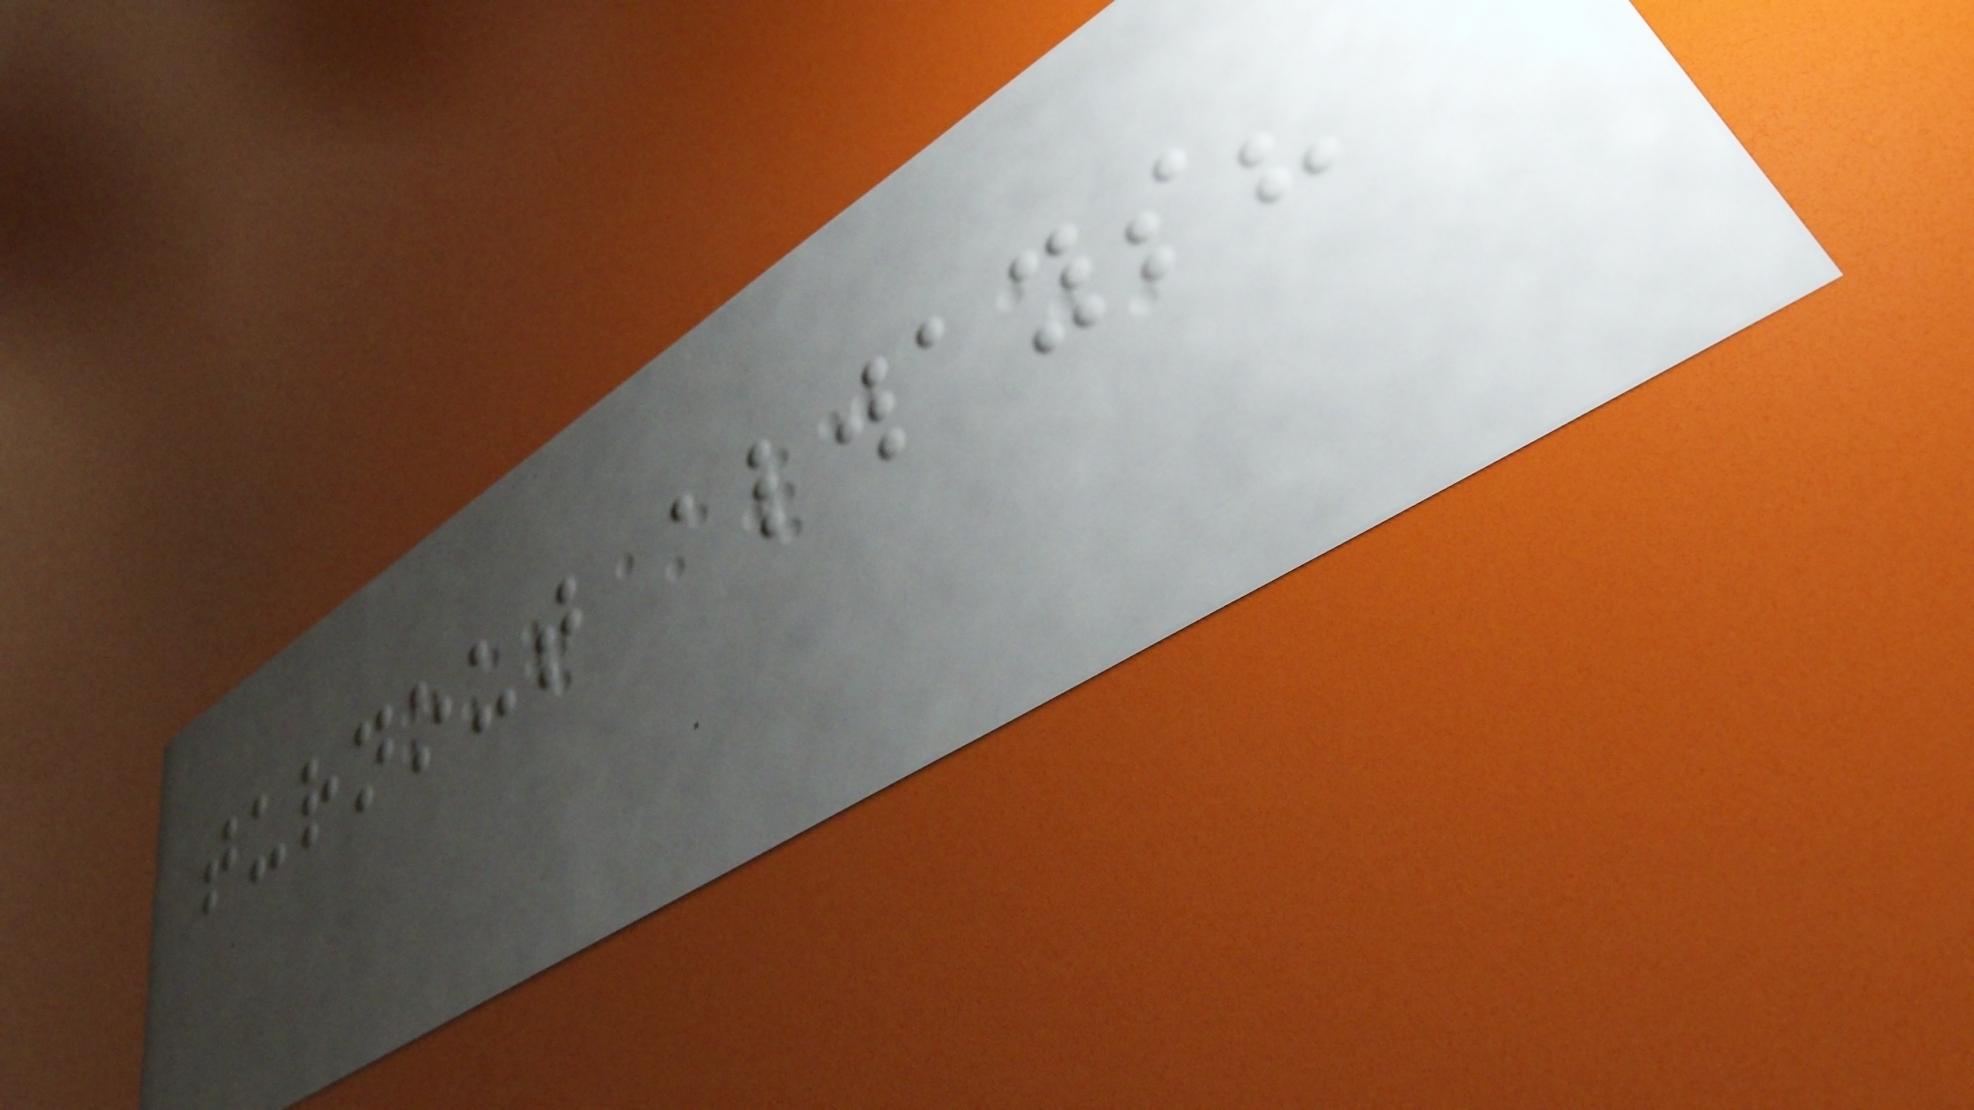turnout always?
